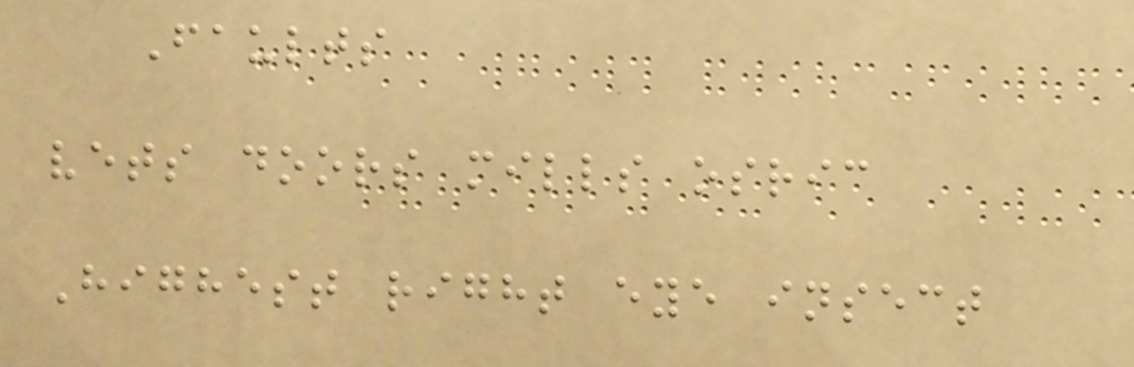Faults
vets doors mills osric
Highest right eye insect
